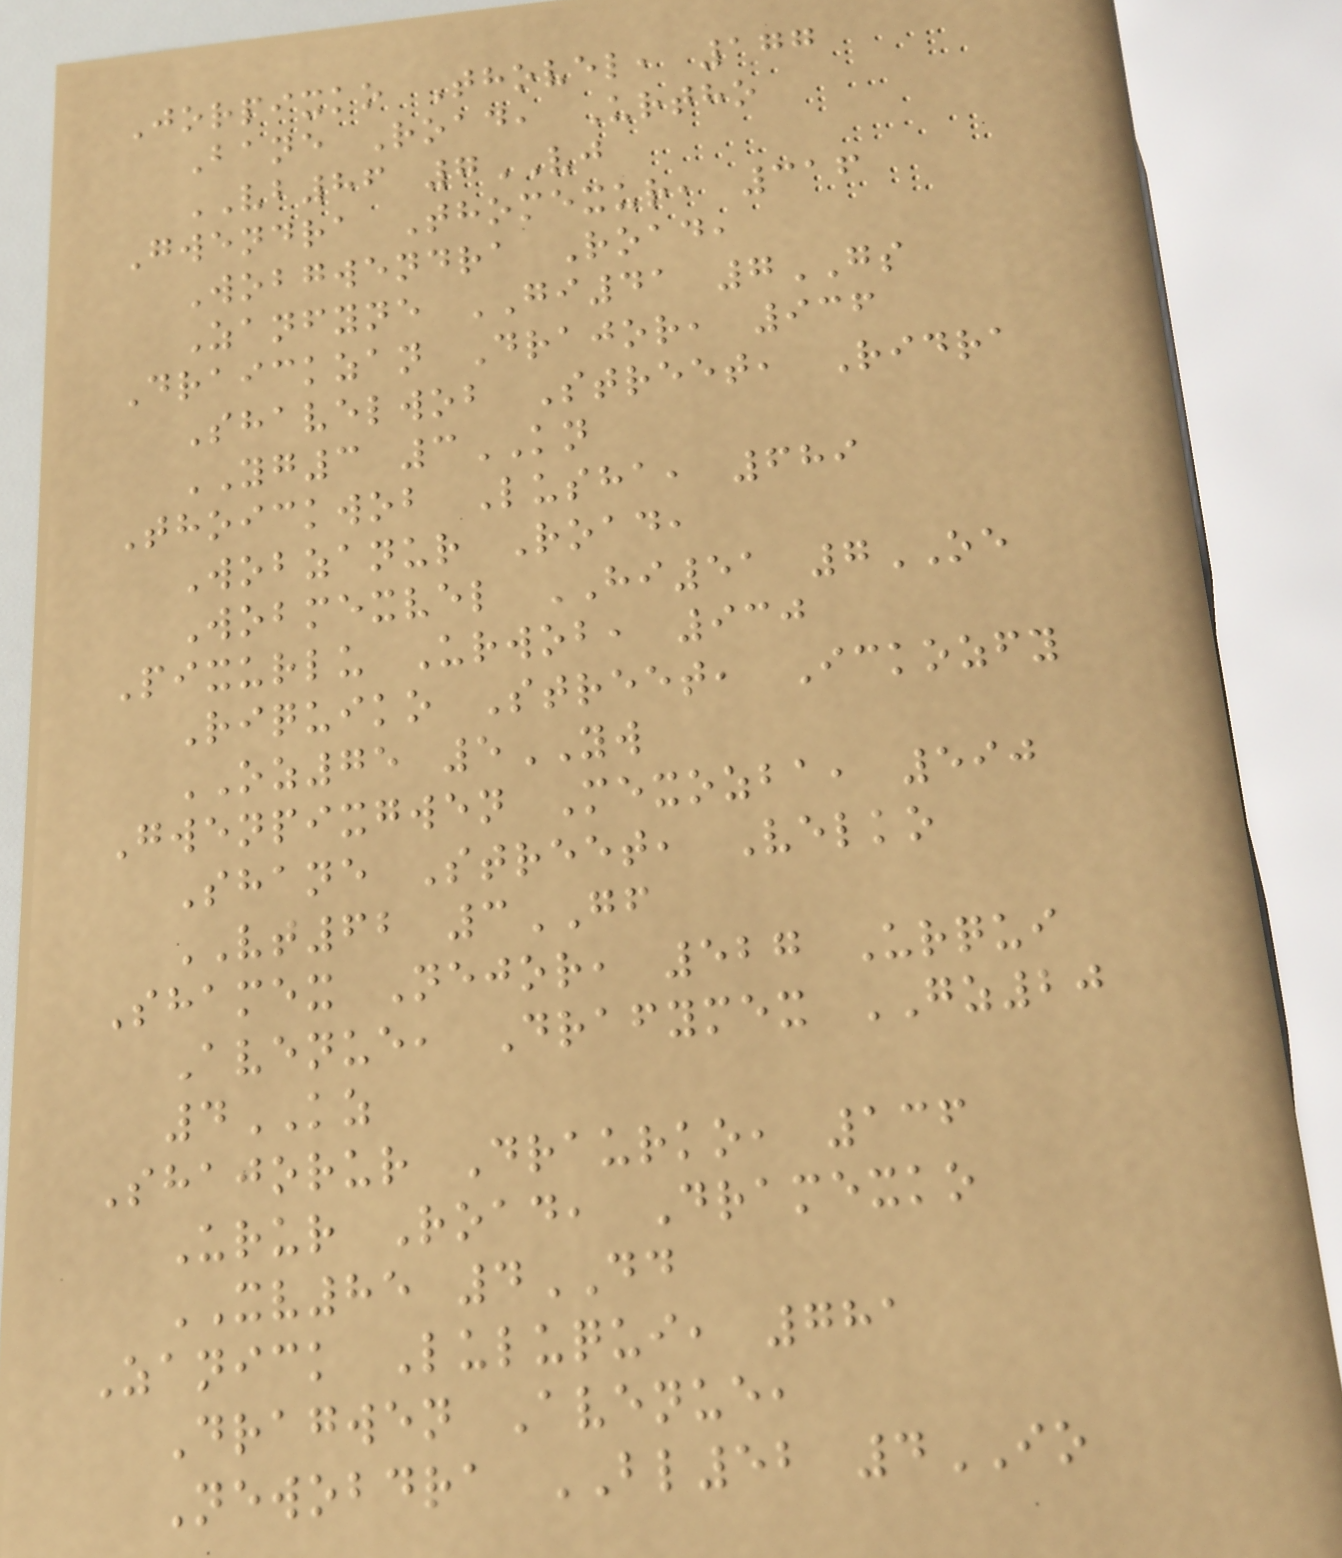Jorpixko Thovel, 177
Bane Road, Urtho
VB86 7VJ
Gwendra Thomexur, 316
Wobgwendra Road,
Zanfyne GI41 7GS
Draickzan Drajor, 936
Shavelwob Street, Ridra
YG3 3KN
Thoickwob Lusha, 689
Wobzanur Road,
Wobmexvel HI51 7OE
Pixurlu Urwob, 930
Riquiko Street, Ickozfy
OZ75 5YW
Gwenpixgwen Mexozba, 590
Shane Street, Velko
VT62 3GF
Shamex Nejor, 527 Urqui
Avenue, Drafymex GZ20
4KZ
Shajorur Draurko, 136
Urur Road, Dramexko
XV85 4DD
Zanick Luluqui, 781
Dragwen Avenue,
Newobdra BL52 4IO
